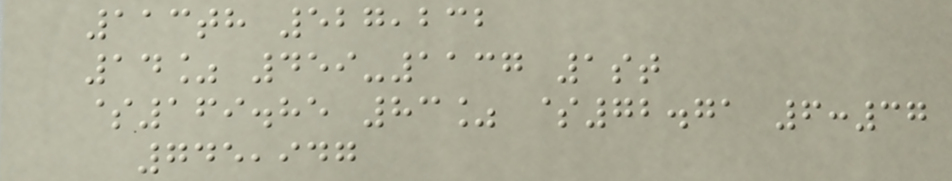113th 527,232
14% 459-1137 1st
$169.85 83% $72.71 6:37
745,947
